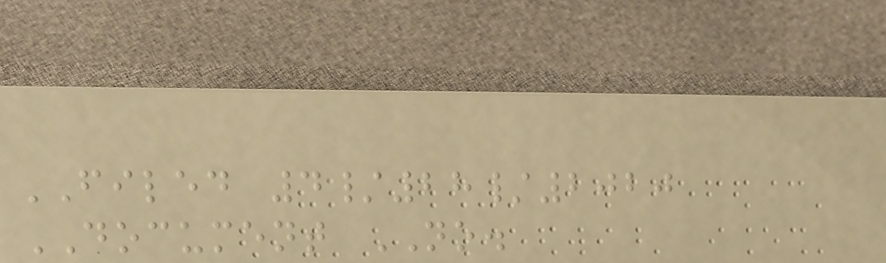FILED 4/28/2020
DOCUMENT NO.
